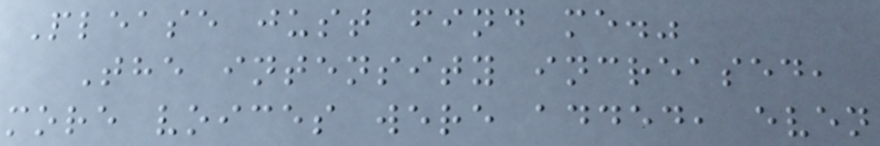Please just find me."
The intensity increased,
more voices were added, even
